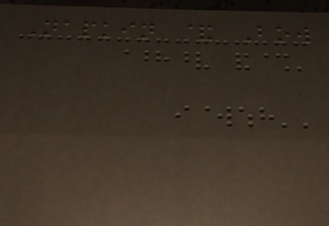Napkin & Bow
